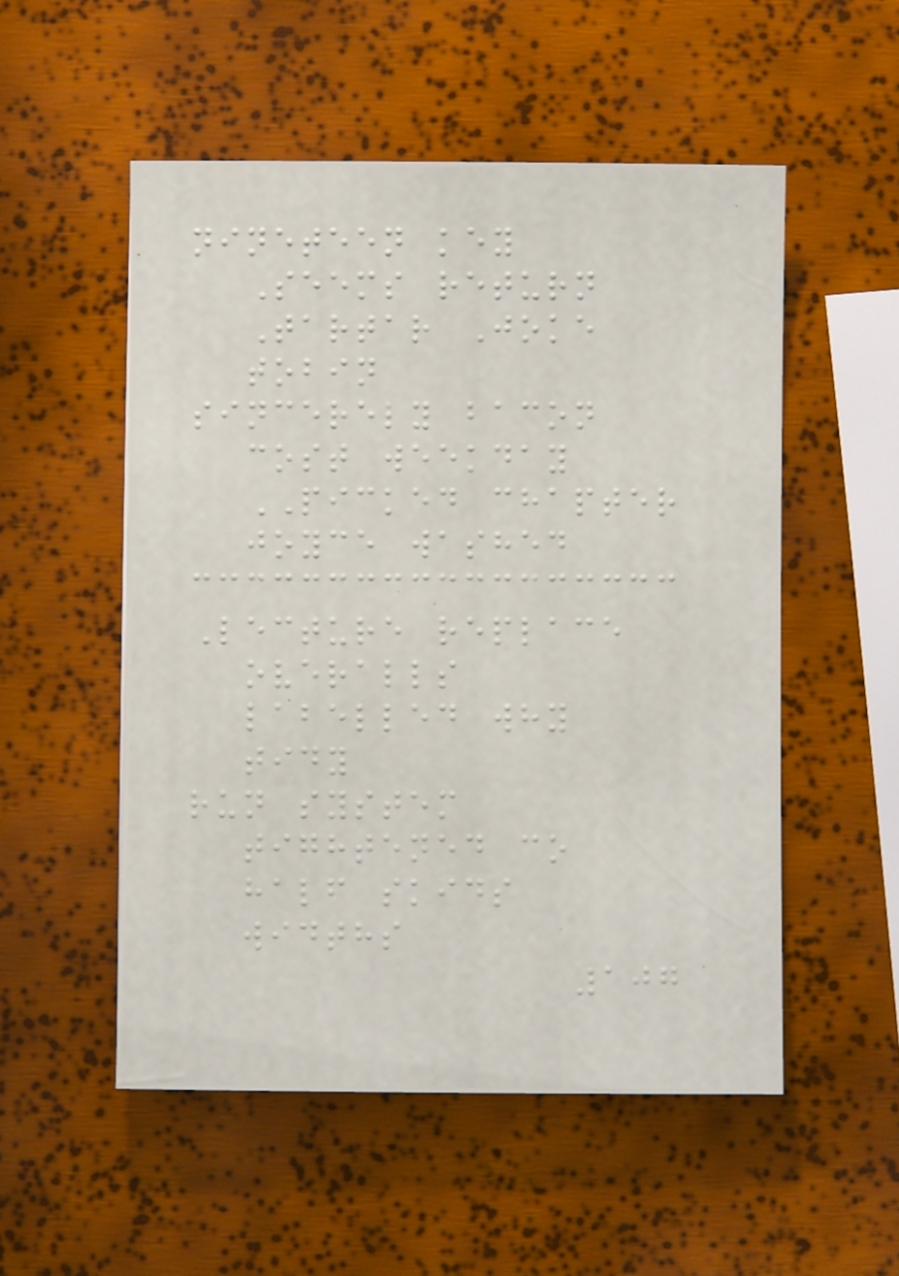nineteen key
Seems return
Tartar Joke
tobin
sincerely bacon
cost weekday
PICKED chapter
joyce washed
Lecture replace
overalls
labelled why
tidy
run system
tightened co
half skids
widths
107
